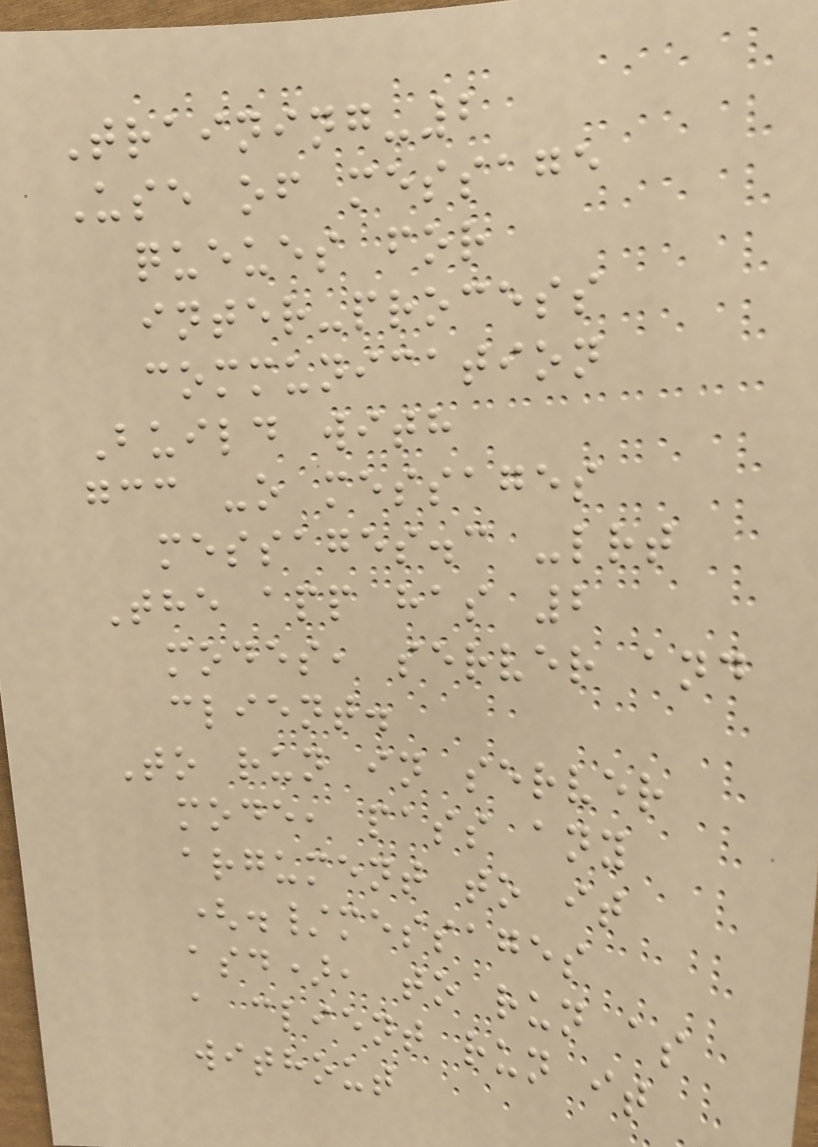Training-2
Use of message
queues for
inter-process
communication
Build with
gcc -o messages
messages.c -lrt
The app has 2
modes, server and
client.
To run in server
mode, pass any
argument to it
(./messages
asd), to run as
a client run it
without
